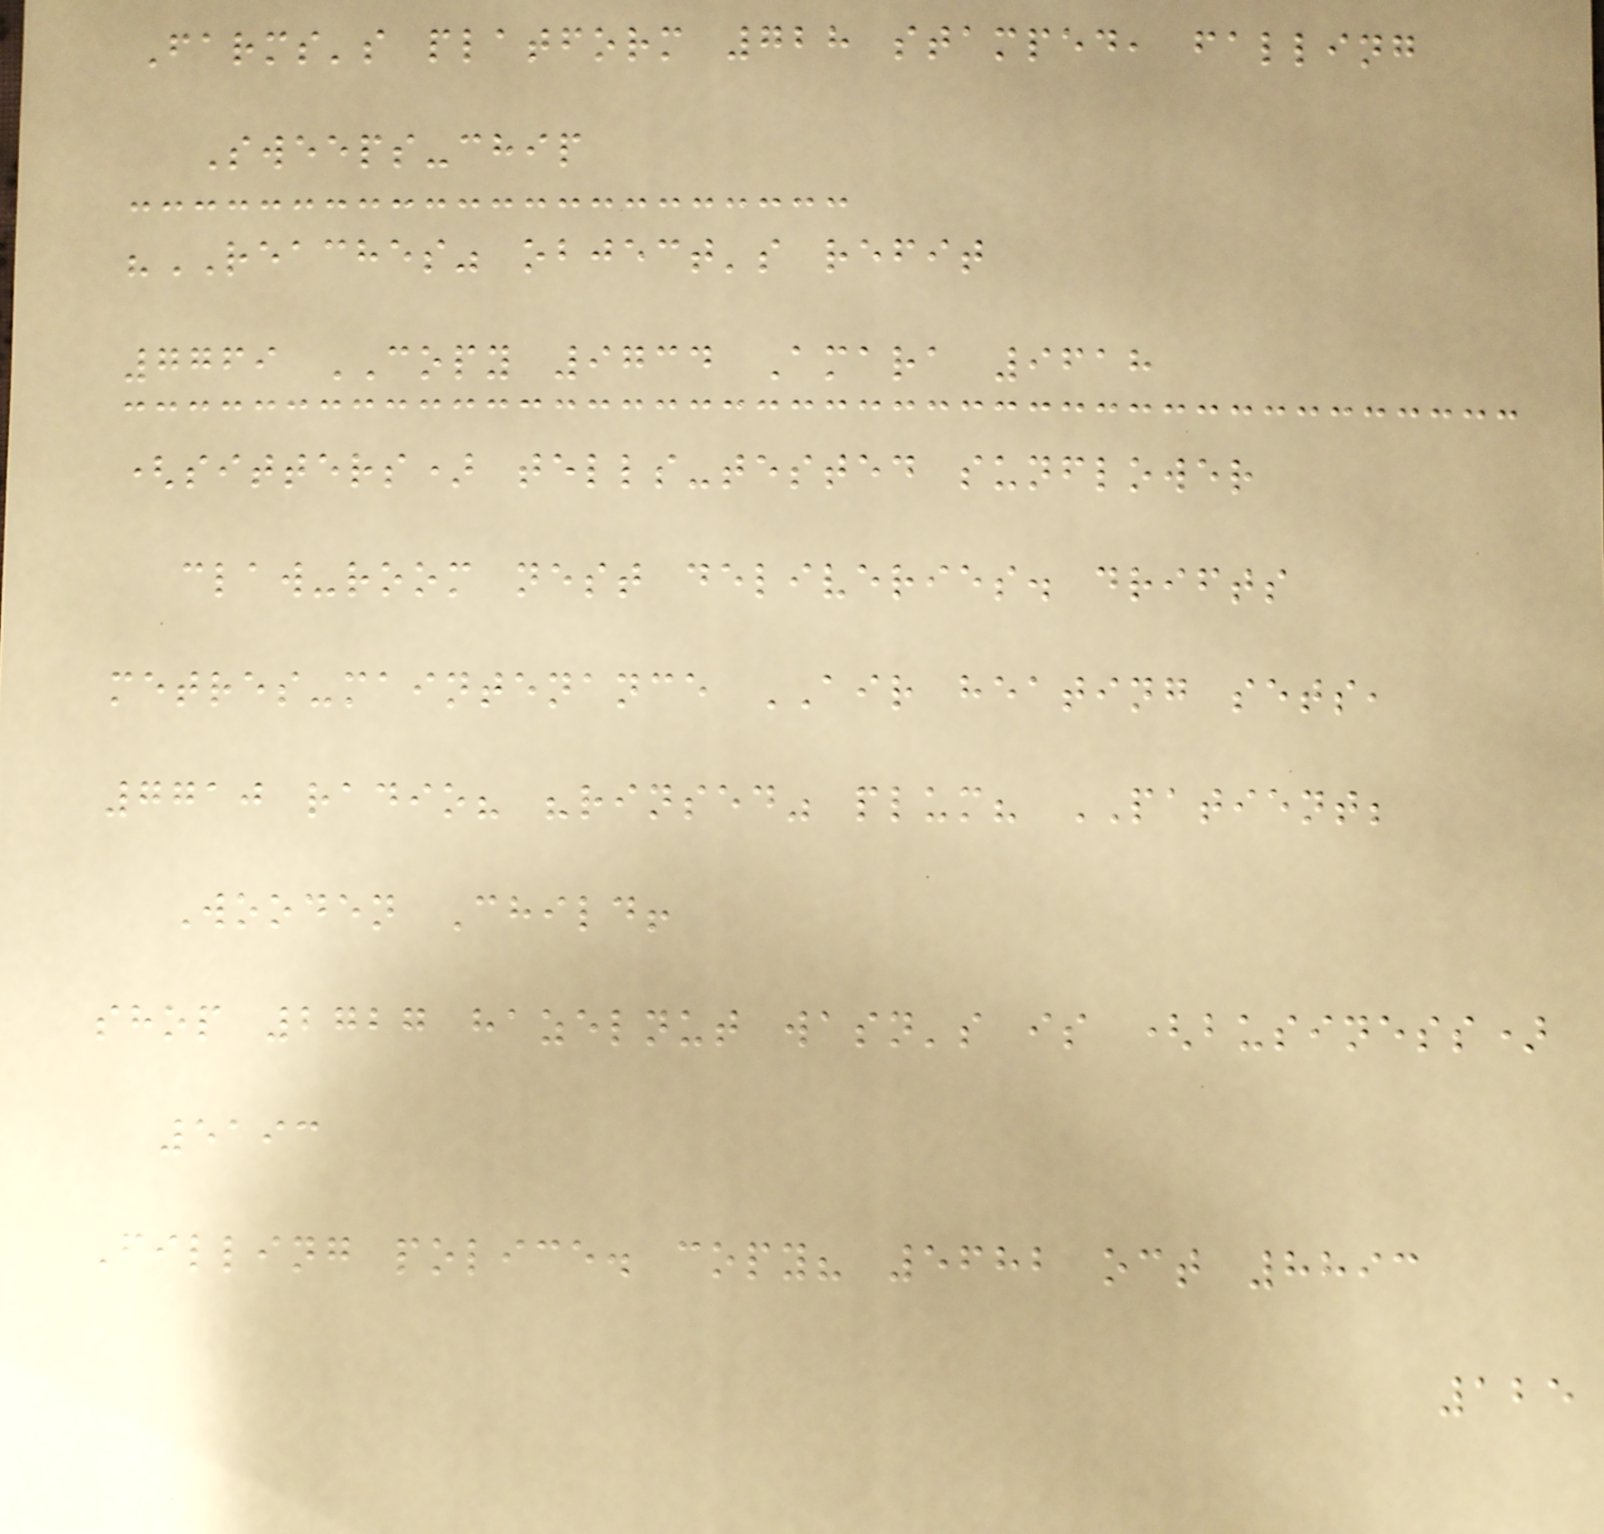Farms's platform 728 stamped, falling
Sweeps-chip
"REACHES" object's refit
7769 COPY 9734 Amara 9618
(sitters) tells-tested sunflower
claw-room nest deliveries. drifts
metres-maintenance AIR heating sets,
7710 radio? "rinsed" plum? PATIENT;
Wooden Child!
shop 2727 hazelnut wasn's is (business)
5193
Filling police. copy? 5682 oct 8893
125
